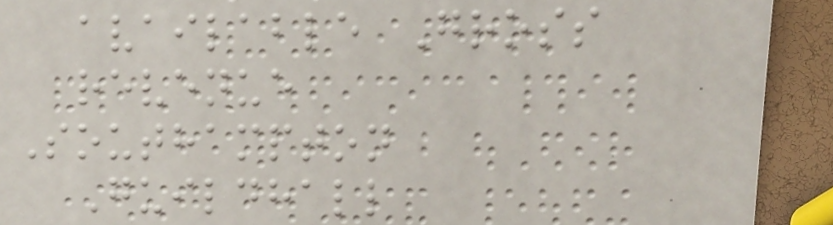available Gross
revenue
Southampton
Guildhall
